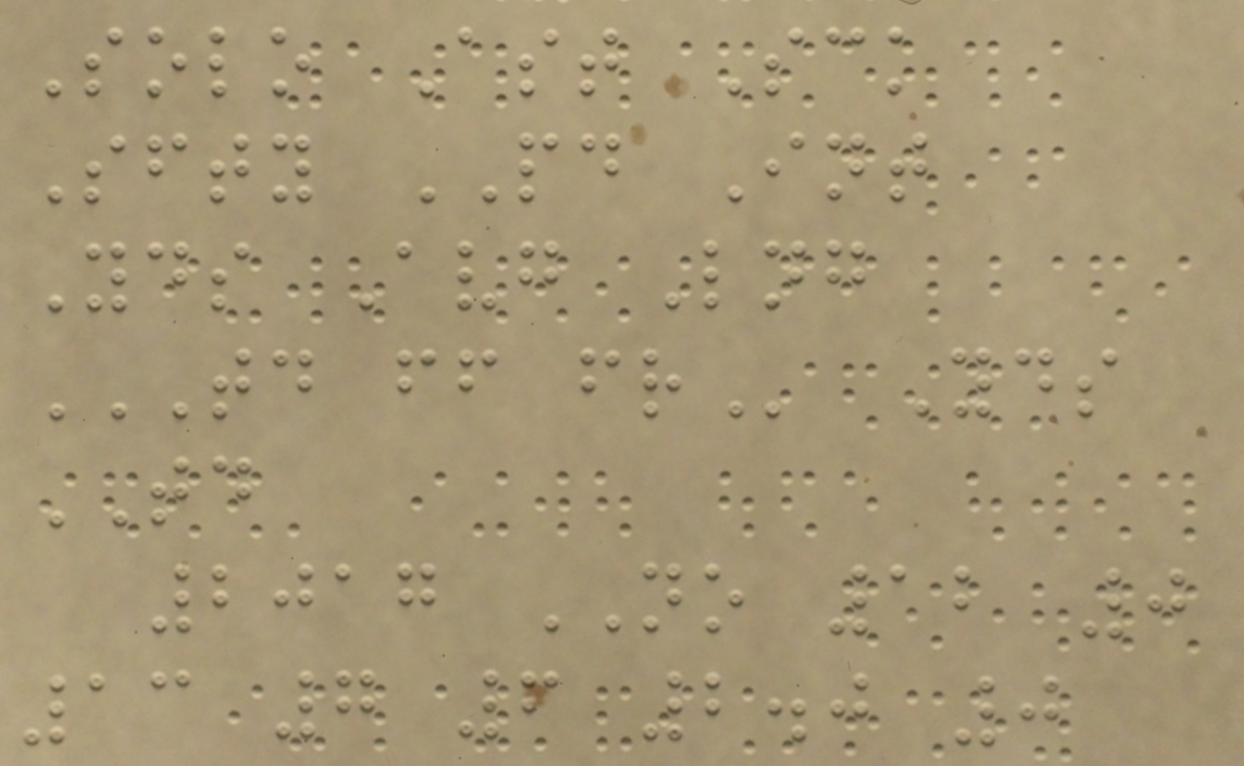Solo Ast Sck
Sfty PD Int
Yds Avg Lng
TD FF FR Yds
TD
2017 NO 12 0
13 7 6 2.0 0
